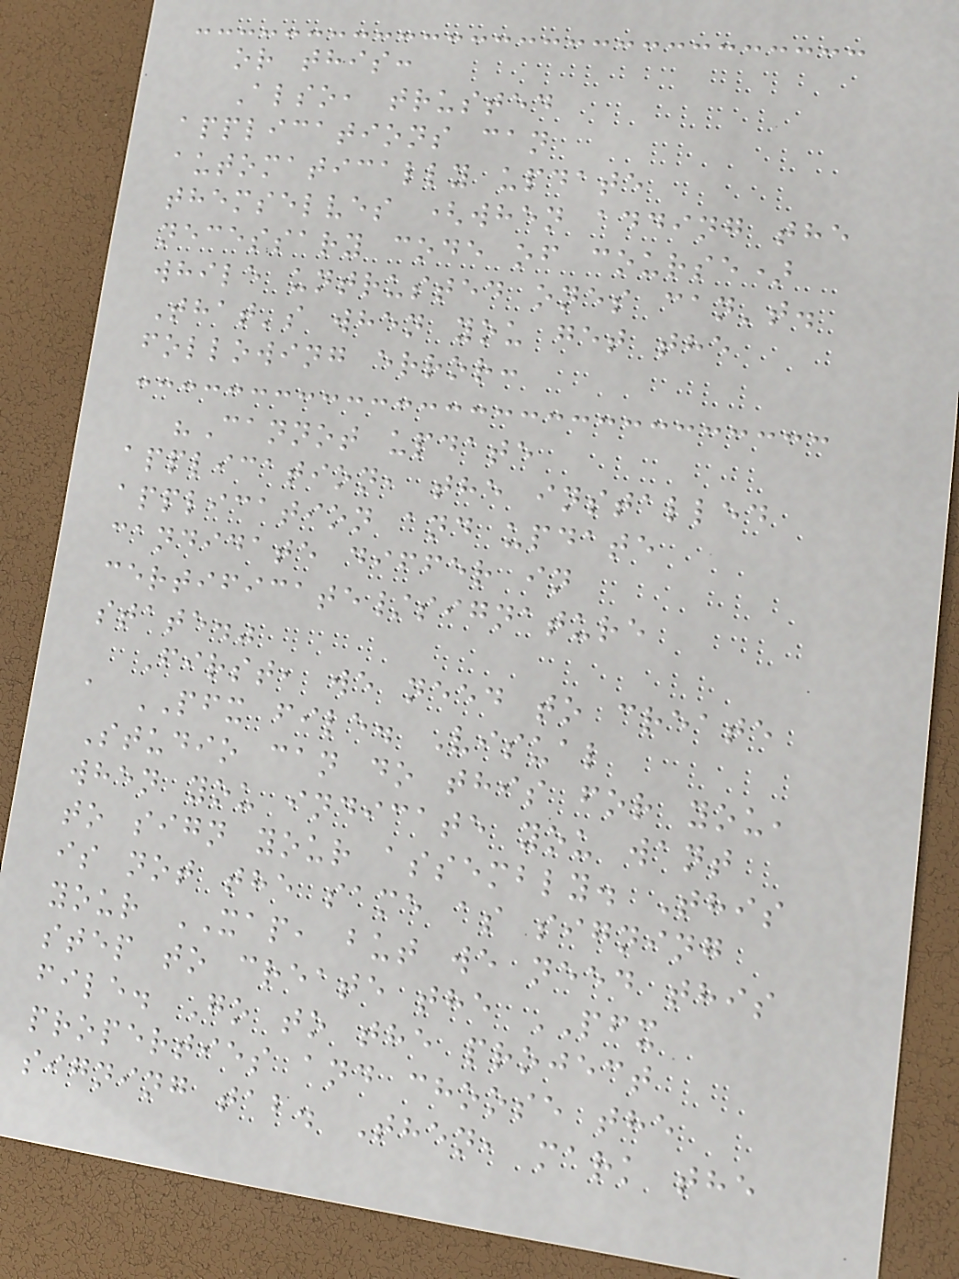or this:
Also, trusted
applications can
automatically update
themselves (when adding the
necessary code of course)
while untrusted ones can't.
That's when you get the
following error:
"Cannot update
application, the installed
application and update
candidate differ in
certificate/signature
state."
First, we need to create
a PFX file. Visual
Studio can do this for you,
when you indicate you want
to sign your assembly. This
is not the same as signing
your XAP, but we need this
step to create the PFX
file. Go to the project
properties and choose the
signing tab. Then, mark the
